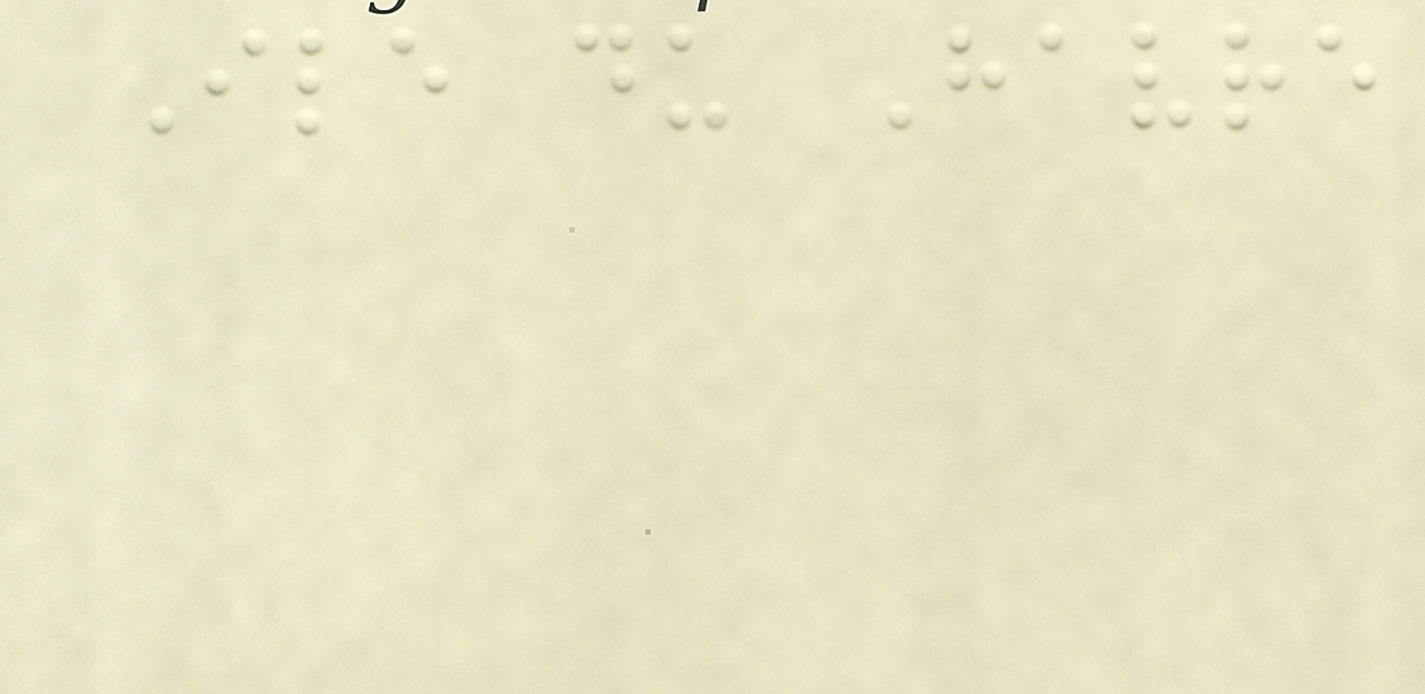Ile du Havre
